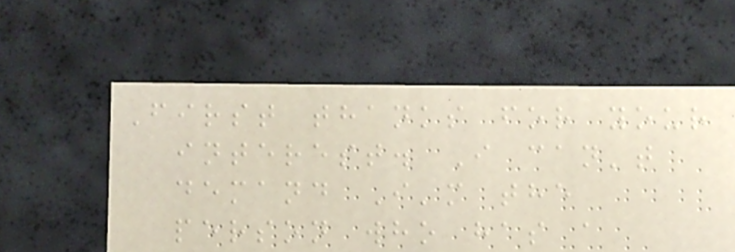First thanks for your
interest. I can't
demand I'm the
person who has a
